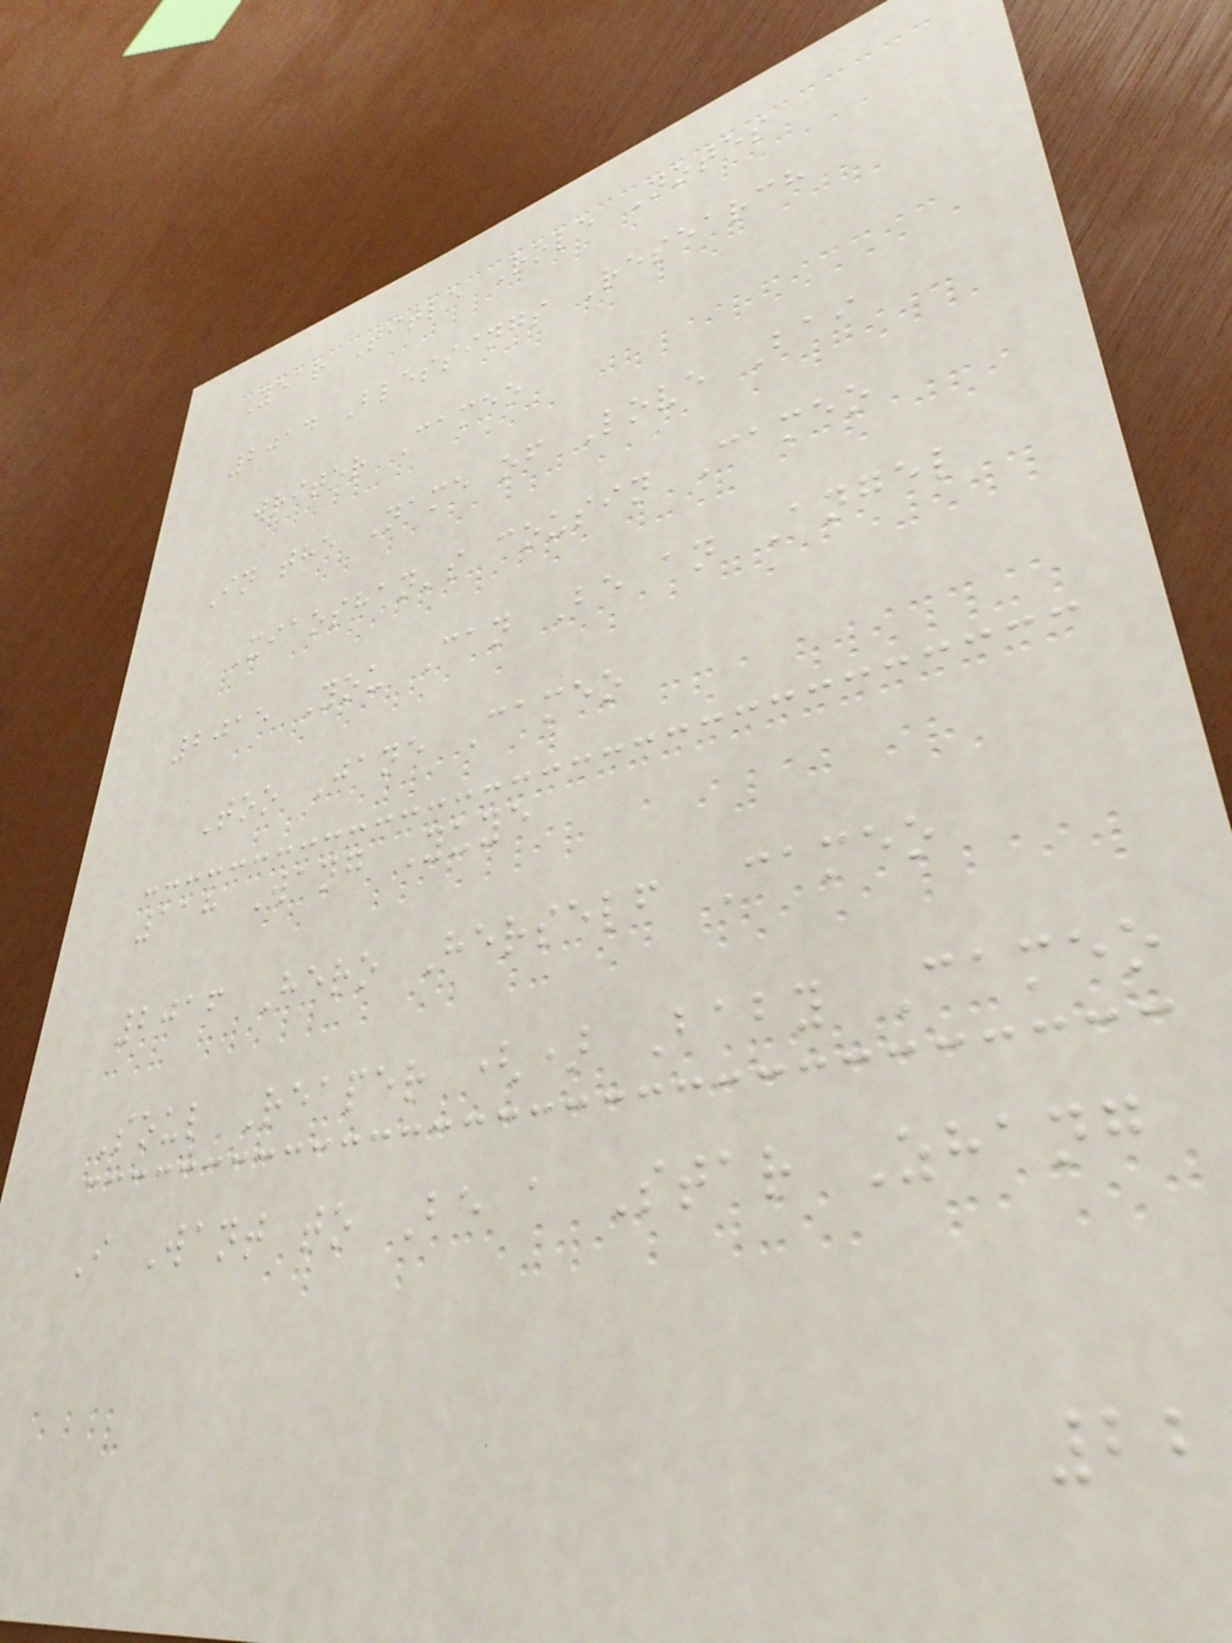Year Title Role Notes
2014 Blessings Research
writer Cameo
In the Name of Love Bai
Xiaoshan's cousin Cameo
2015 You Can Be an Angel
Too Jane Cameo
118 Wang Yuye
2016 Hero Herself Cameo
Soul Reaper () Baby Cameo
I Want to Be a Star Zhang
